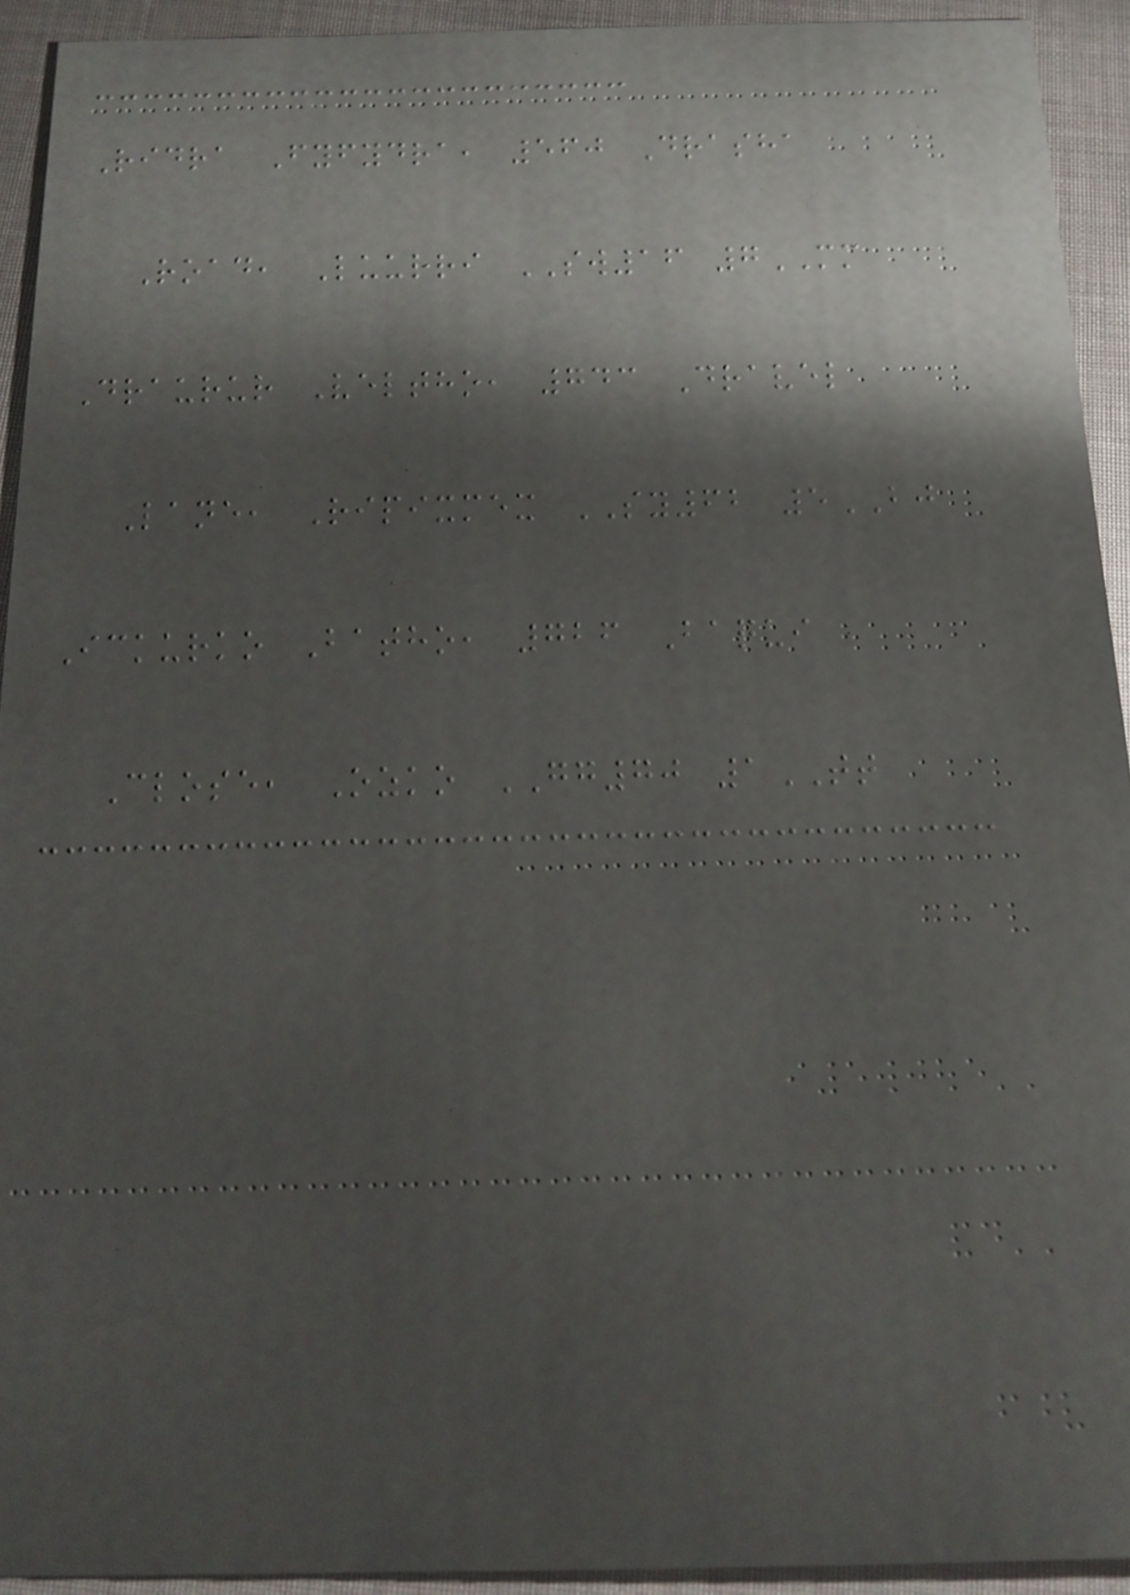Ridra Fyfydra, 560 Drasha
Road, Luurri SW16 7MM
Draurur Veltho, 743 Dravel
Lane, Ripixmex SY62 5BJ
Ickurko Batho, 726 Baqui
Close, Ozko GG70 1TT
